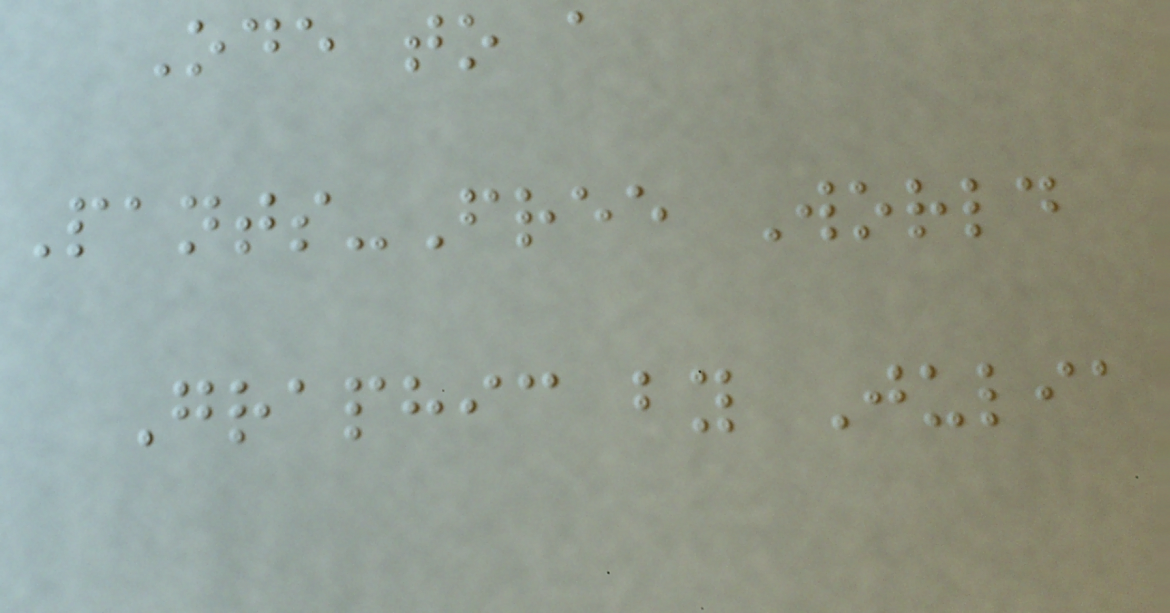Ode to a
Pants-Free World
Graphic by Julia
